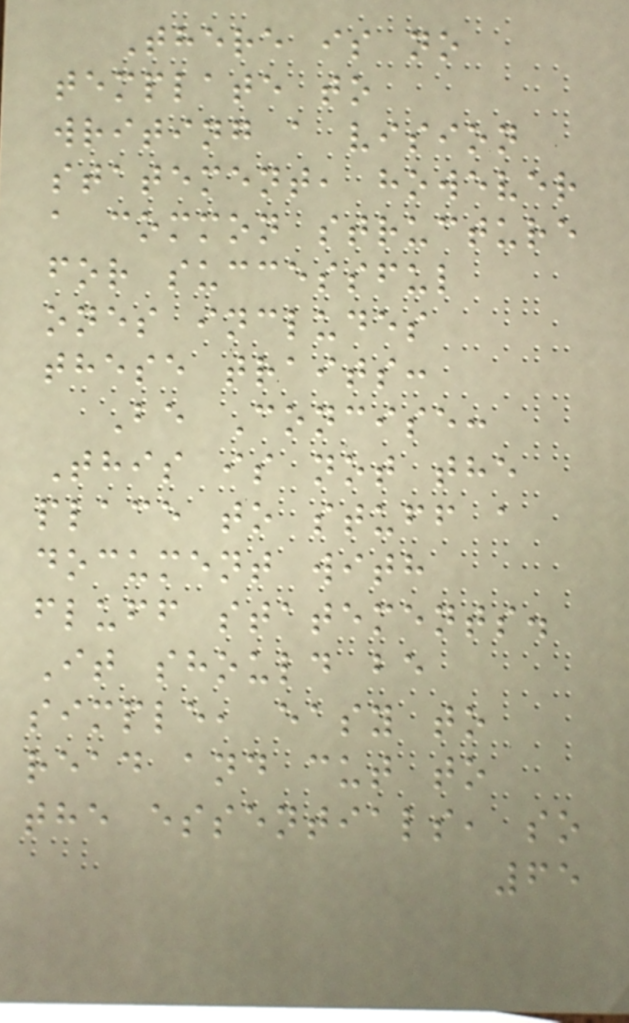There is no
template to
writing a vision
statement, however
a common structure
for successful
ones includes
these traits:
Be Concise:
This is not the
place to stuff a
document with
fluff statements.
It should be
simple, easy to
read and cut to
the essentials, so
65
